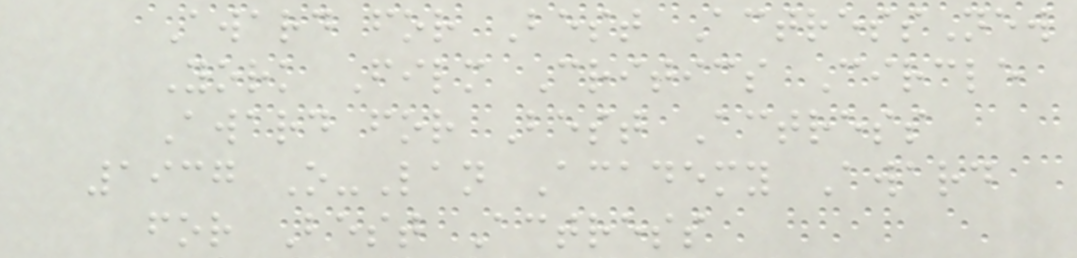Award for Best ActressNew
York Film Critics Circle
Award for Best Actress
1937 O-Lan Academy Award
for Best Actress
